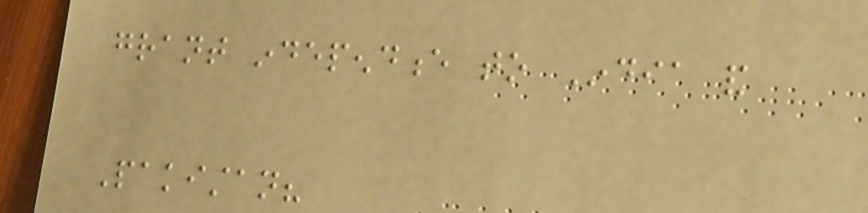grant independence to India and
Pakistan?
